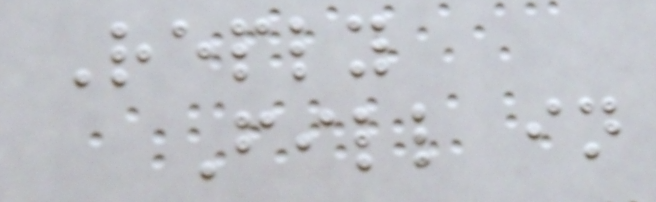Reply
Fill in
